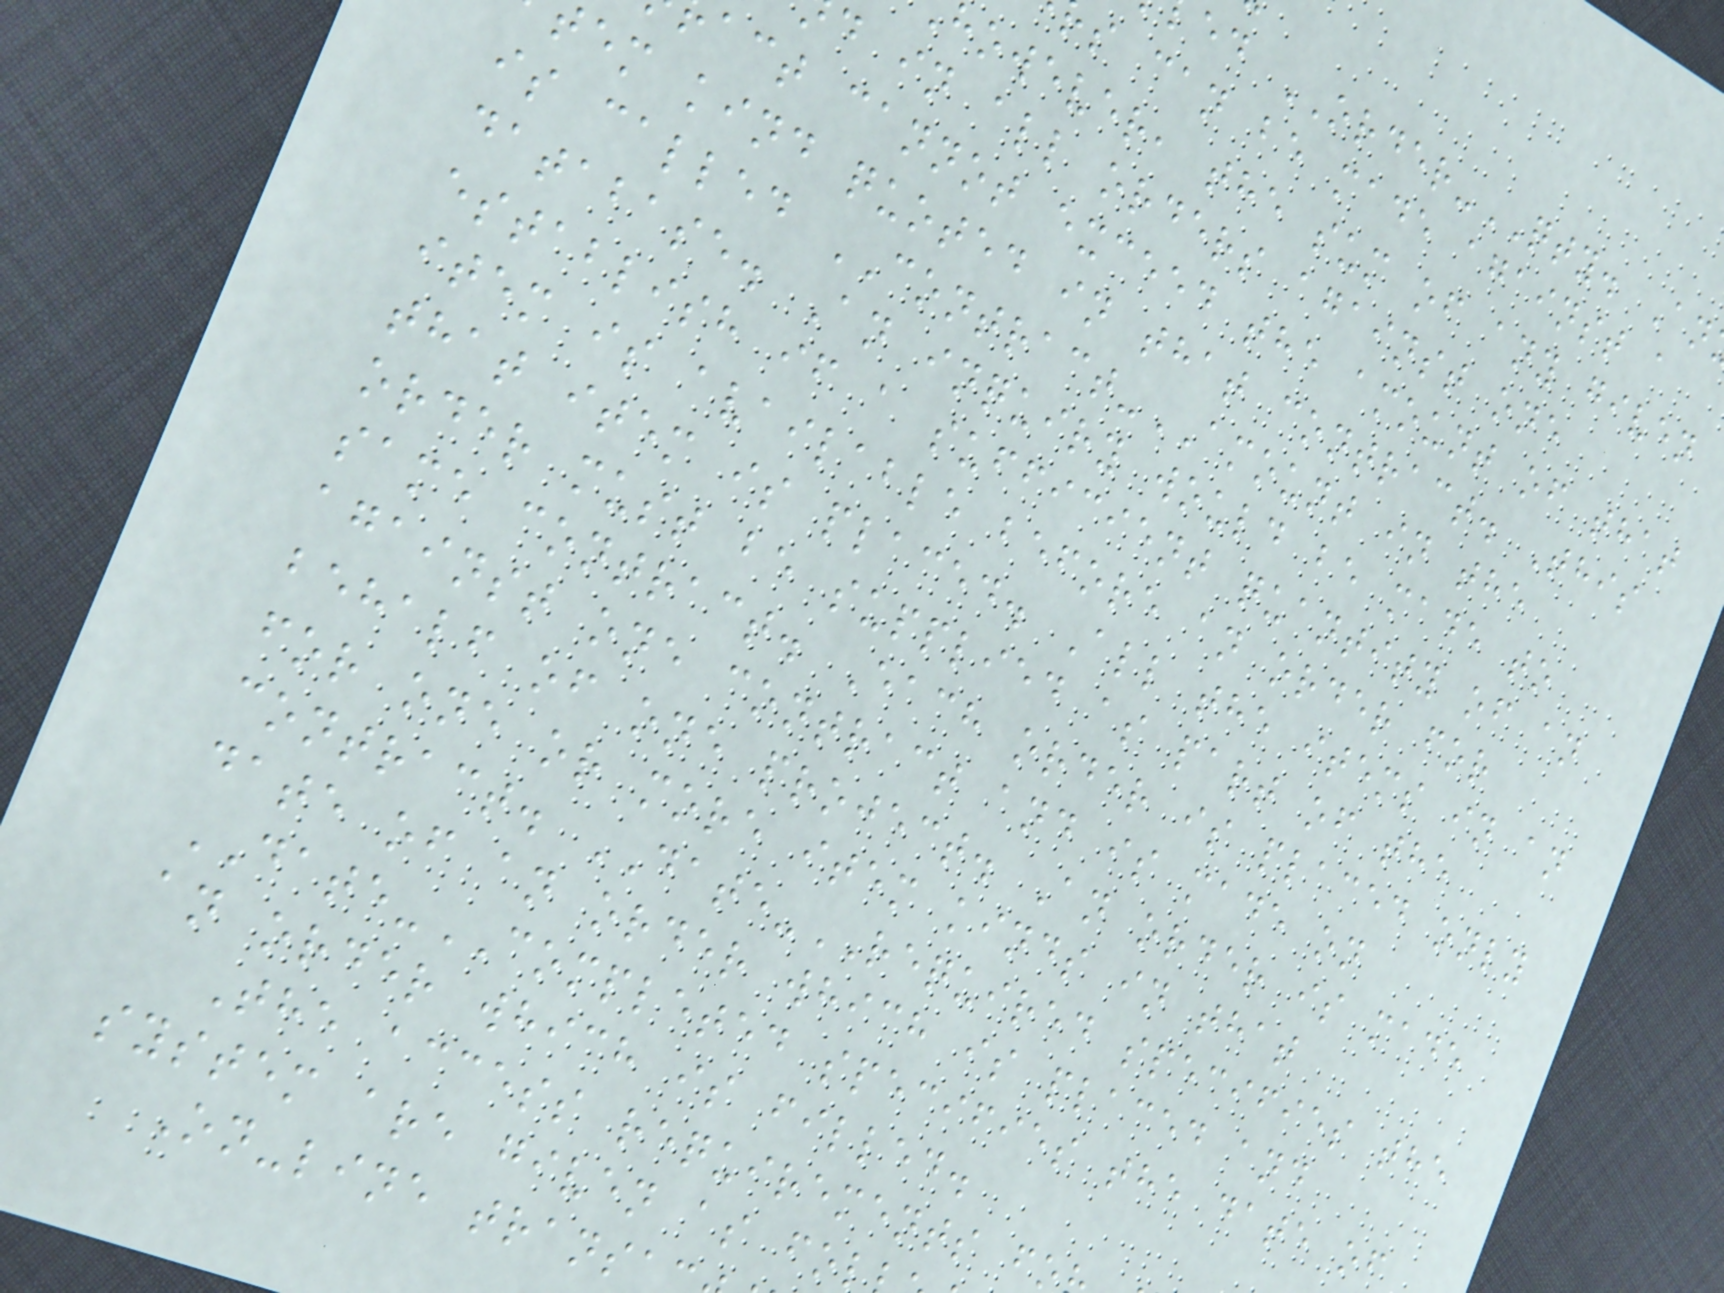ed ORDER-QTY. An
s can be made against a
however, the sum of any given
d in all orders against one
act cannot exceed the amount of that
em kind quoted in that contract. This
is called CONTRACT-AMOUNT in the
database. An inquiry would be made to
establish if a sufficient quantity of an
item is available before an order for
that item is placed. All the items in an
order must be supplied as part of the
same contract. Each order is placed only
against one contract and is made on
behalf of one project. An order is made
for one or more item kinds in that
contract. DATE-REQUIRED specifies the
date of an order which is placed and
DATE-COMPLETED specifies the date of
an order which is filled.
The access requirements f
system are given as fol
On-line transa
